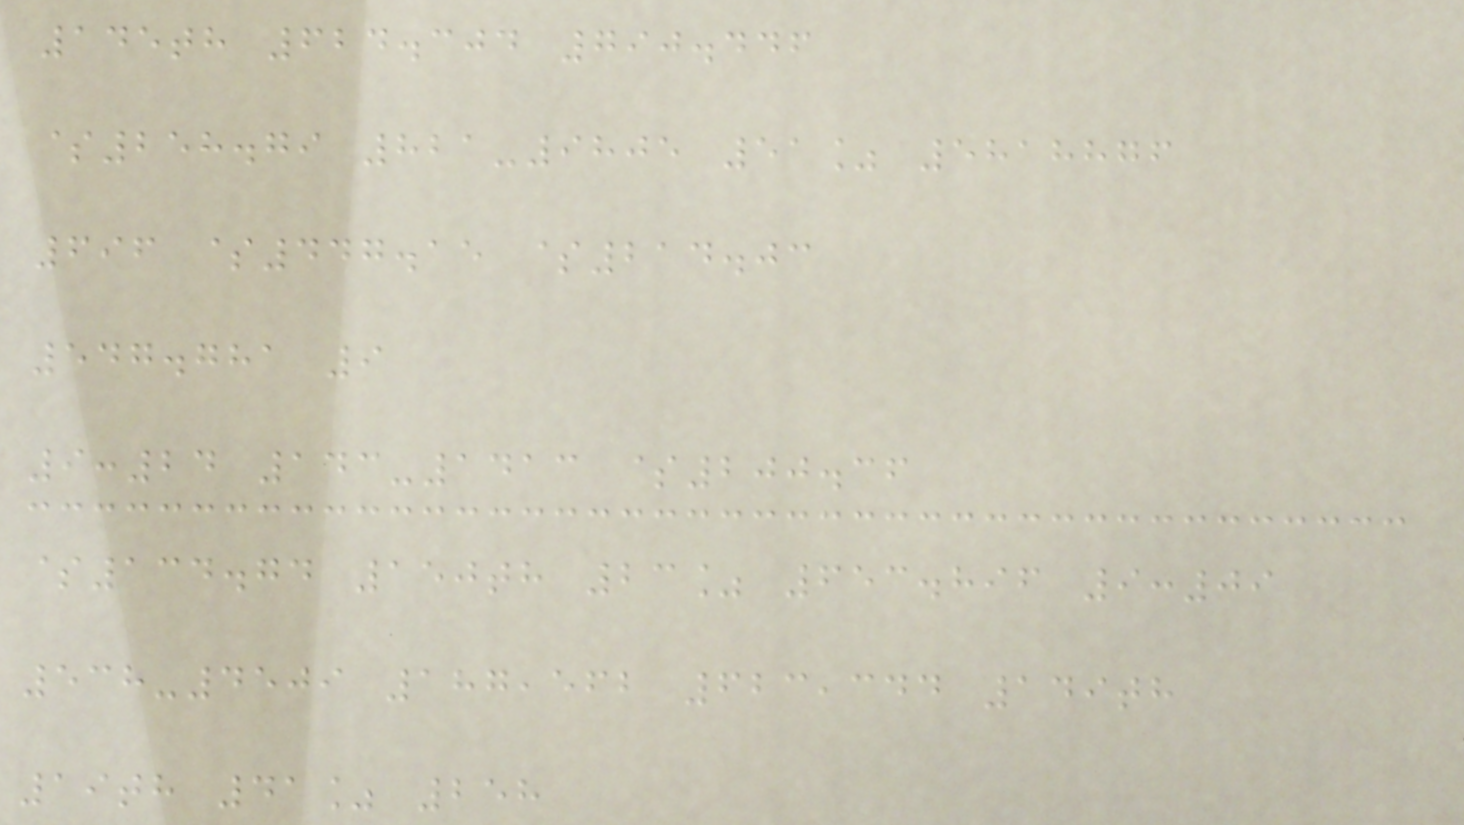145th 624.304 790.446
$258.79 821-9805 51% 5818876
696 $447.15 $214.03
547.781 9
9:24 143-1413 $200.36
$134.74 150th 23% 653.896 9:09
538-4509 187,562 623,344 149th
19th 41% 258
